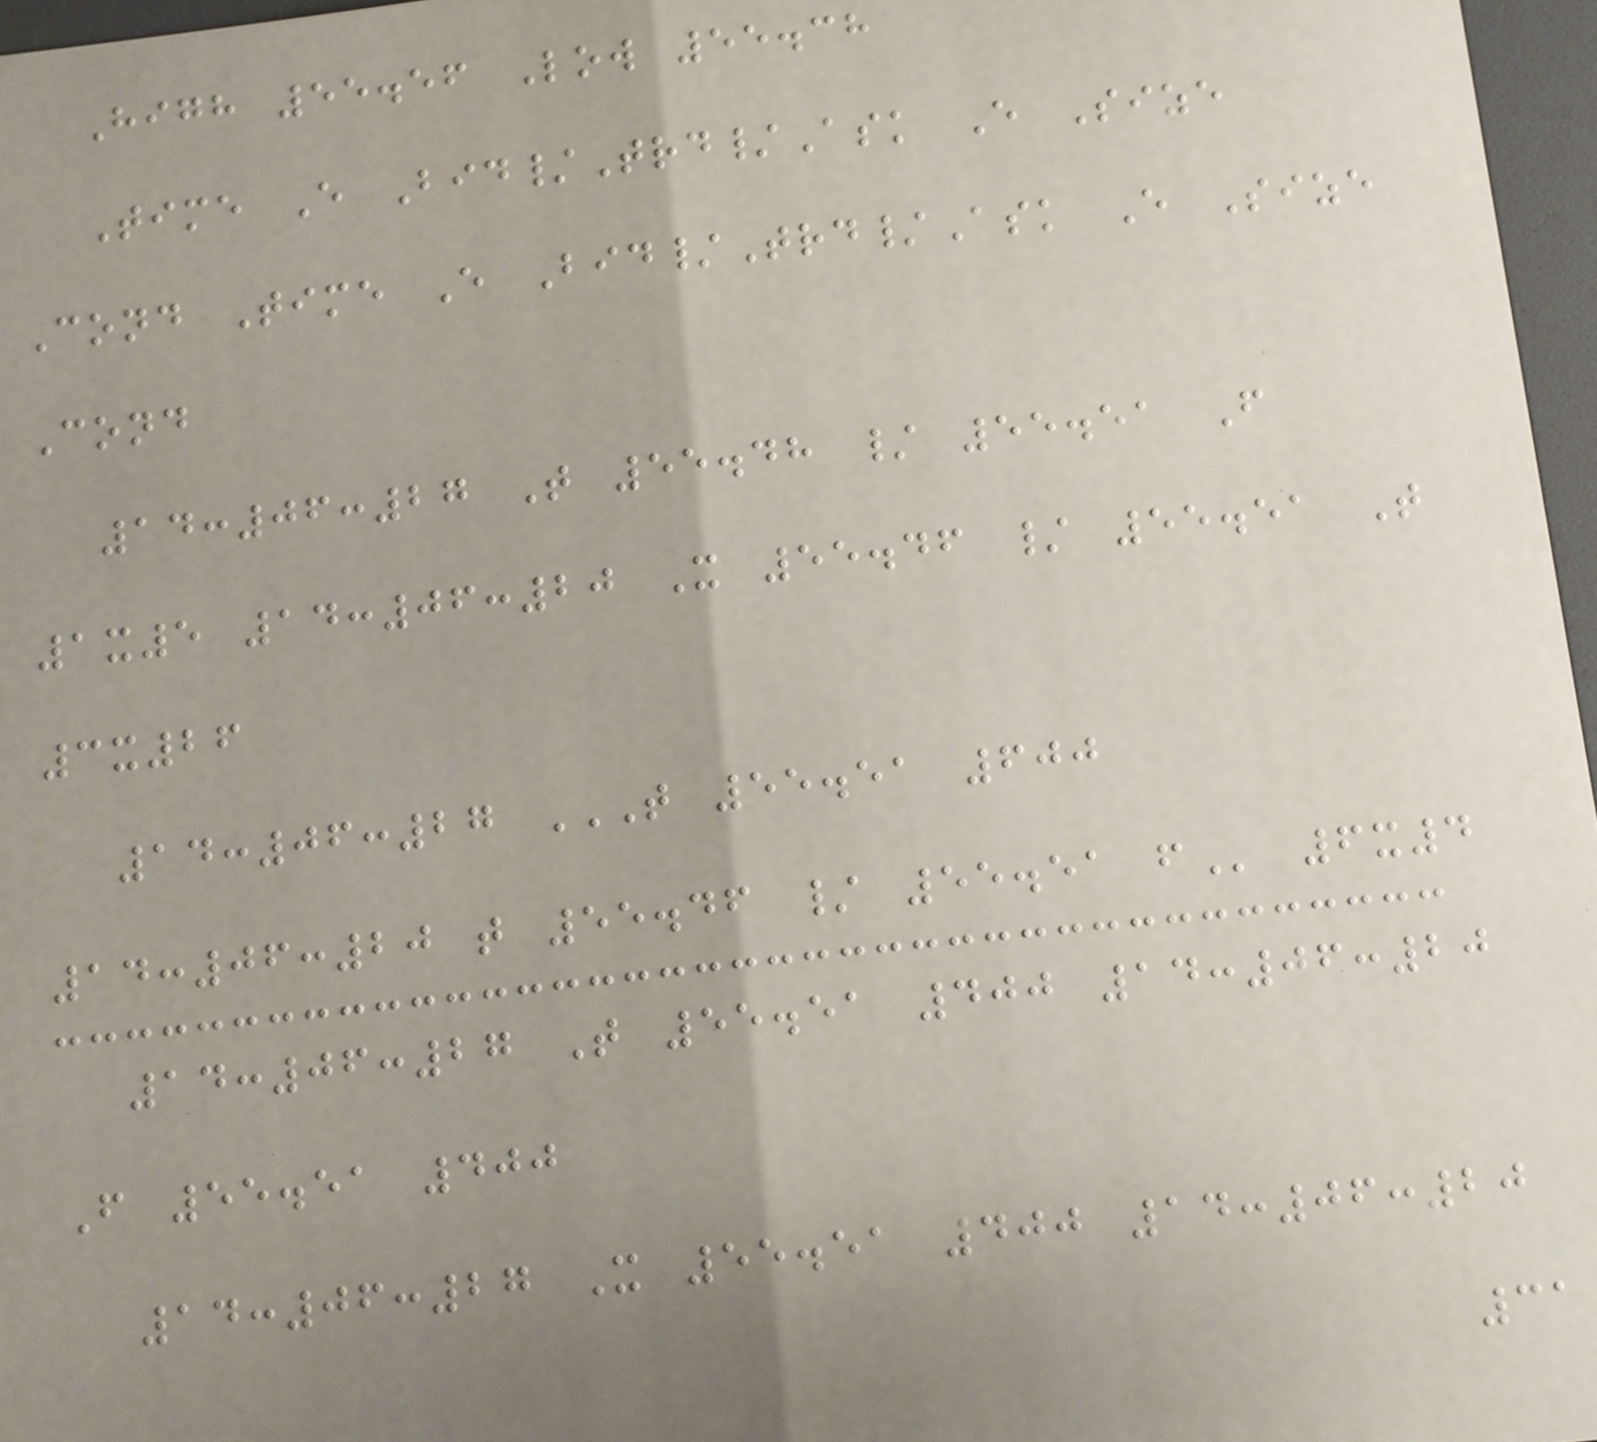High 55.56 Low 55.38
Time E Bid/Trd/Ask E Size
Cond Time E Bid/Trd/Ask E Size
Cond
14:06:27 T 55.48 / 55.51 F
1x5 14:06:20 X 55.46 / 55.51 T
3x26
14:06:27 T 55.51 600
14:06:20 T 55.46 / 55.51 F 6x4
14:06:27 T 55.51 400 14:06:20
F 55.51 400
14:06:27 X 55.51 400 14:06:20
31
